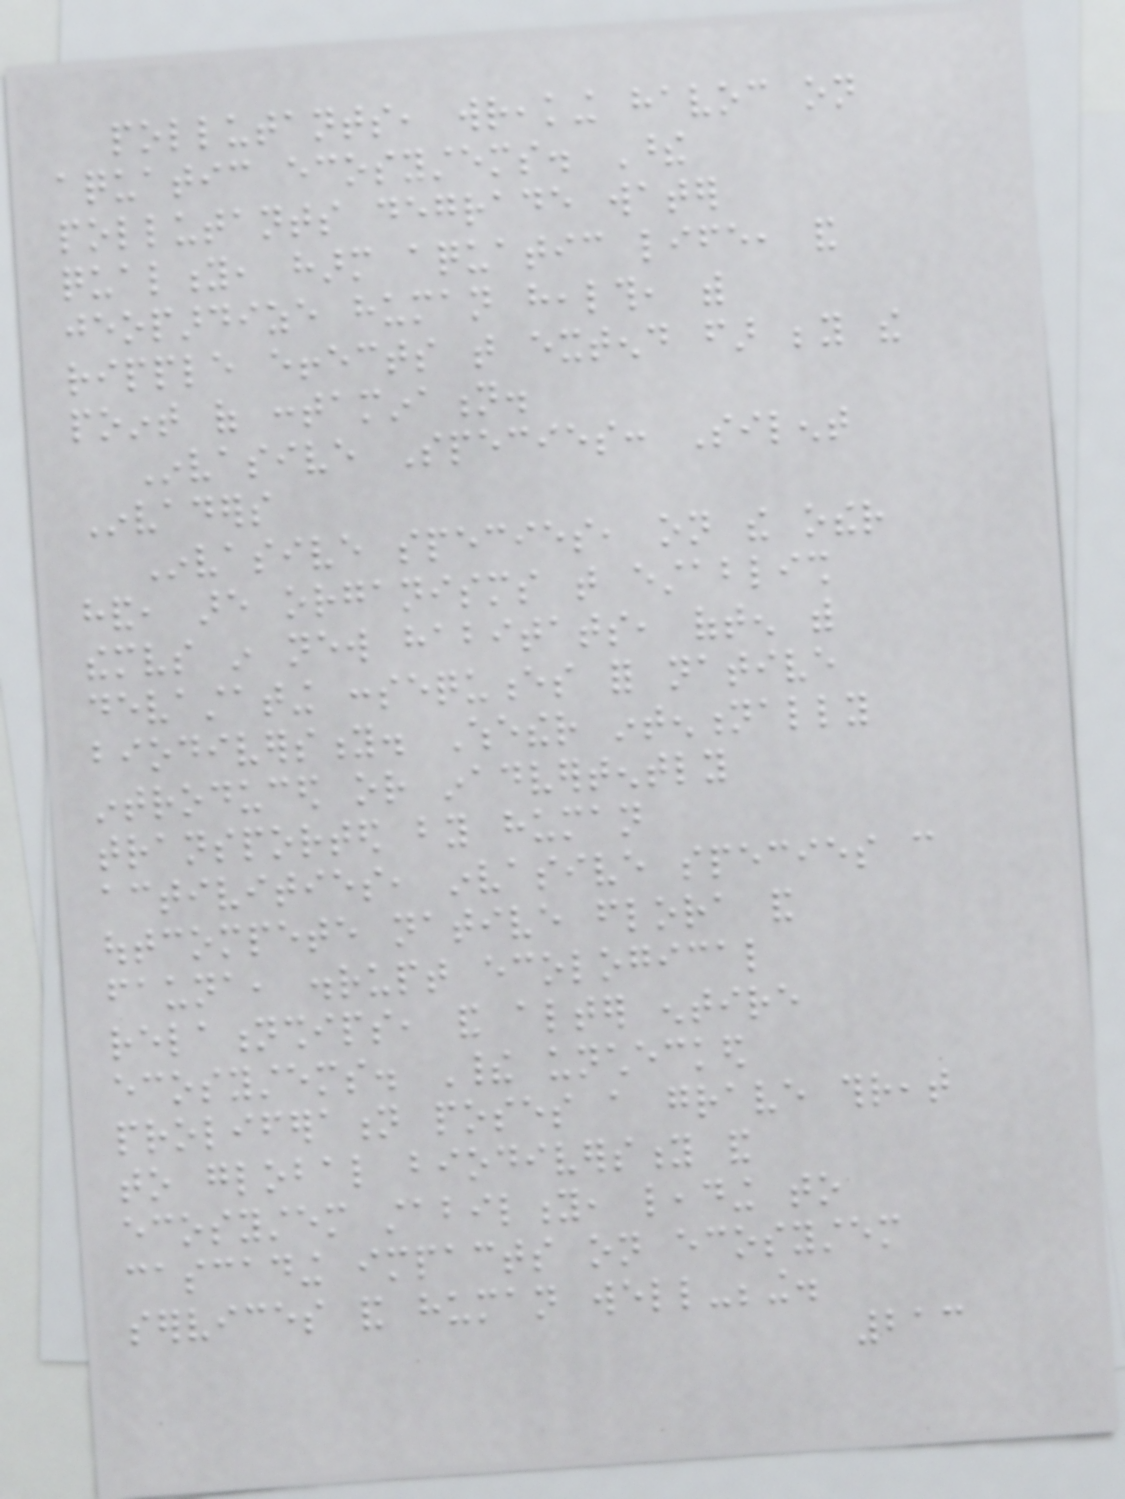pollutants, wreaking havoc on
aquatic ecosystems. These
pollutants degrade water
quality, harm aquatic life, and
jeopardize human health, with
ripple effects that extend far beyond the
point of contamination.
Invasive Species: Silent
Invaders
Invasive species, on the other
hand, are organisms that establish
themselves in new habitats, often with
devastating consequences for native
biodiversity. Whether intentionally
introduced or inadvertently
transported by human
activities, invasive species can
outcompete native flora and
fauna, disrupt ecological
relationships, and alter entire
ecosystems. Their unchecked
proliferation poses a grave threat
to global biodiversity and
ecosystem stability, leading to
cascading impacts on ecosystem
services and human well-being.
213
